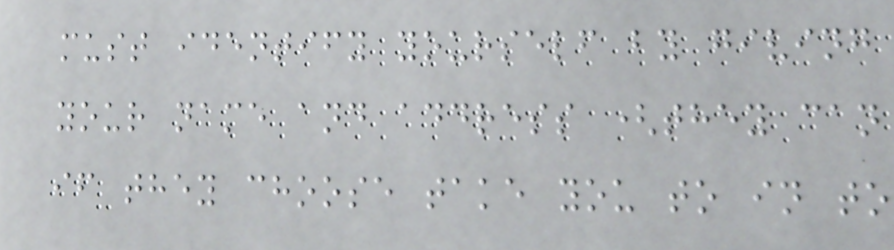must identify yourself by giving
your name and address (they can
if they choose take you to in to
